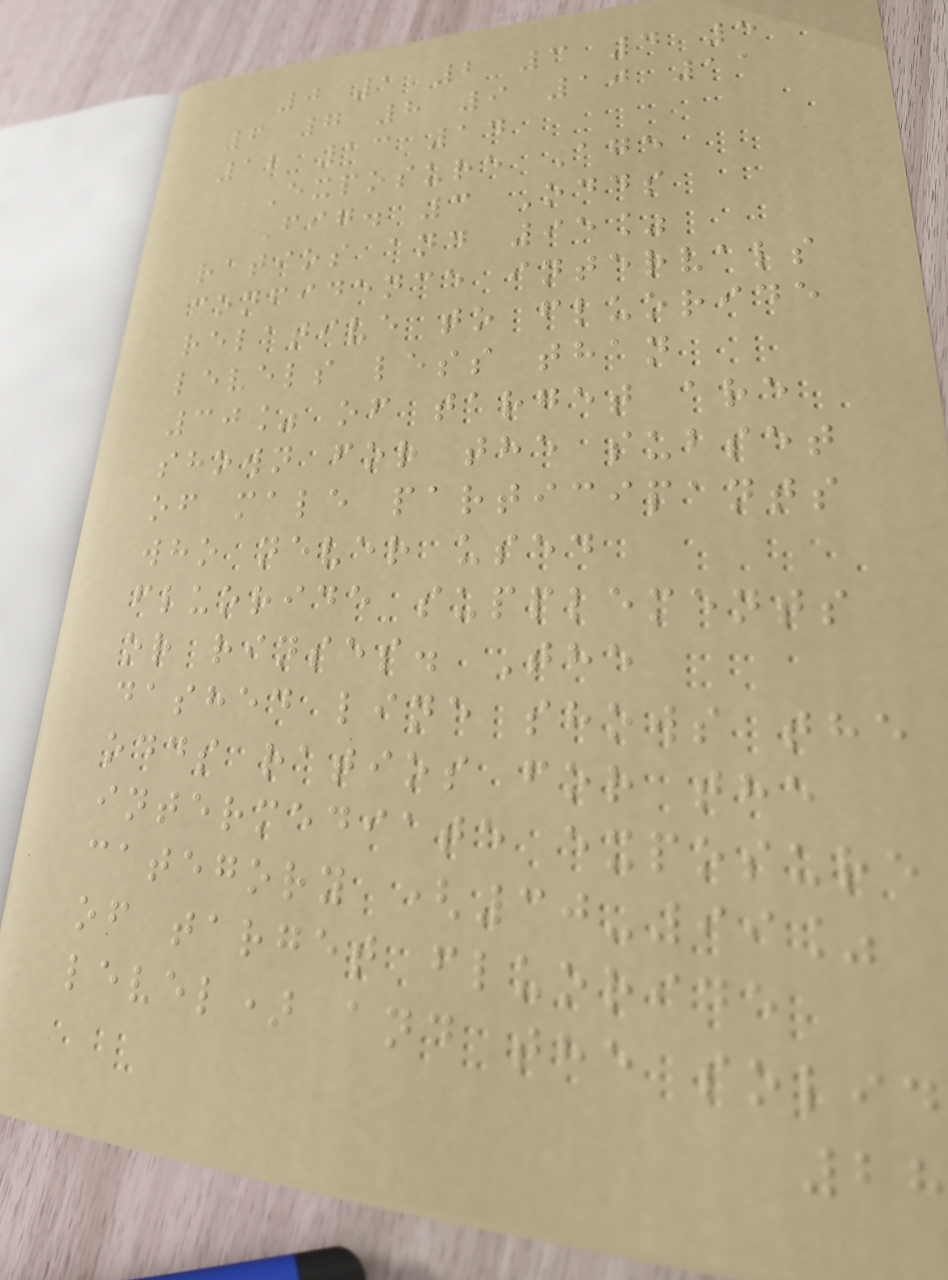0 1 2 3 4 5
6 7 8 9 10 11
12 13 14
Exposure Age
Fig. 3 Odds
ratios and 95%
confidence intervals
relative to fluoride
levels less than
30% of target are
shown for the subset
of male participants
who never used
fluoride supplements
or rinses. The
dashed line shows the
odds ratios for the
intermediate exposure
category (30-99%
of target fluoride
level) and the solid
28
